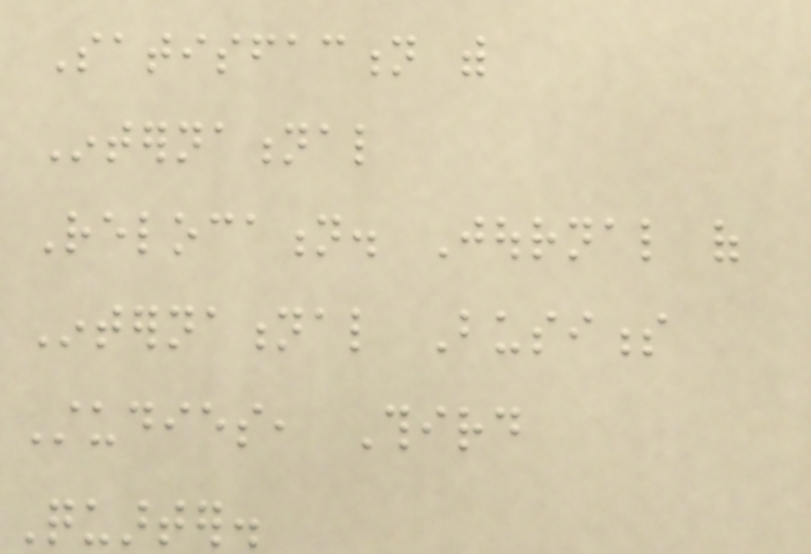Satisfaction with
International
Relocation. Journal of
International Business
Studies, Third
Quarter.
